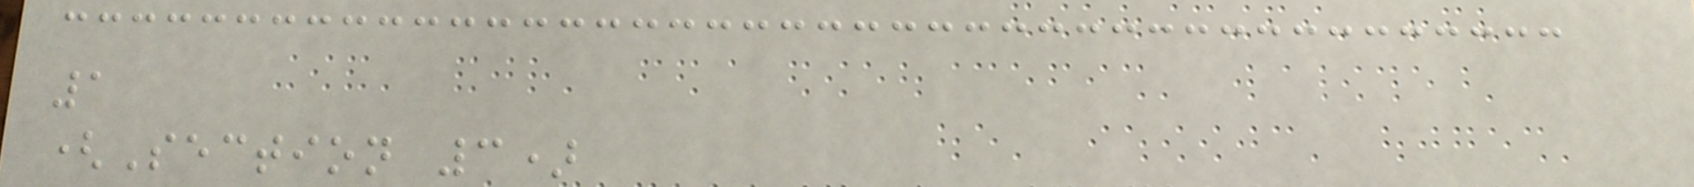1
(Section 3)
